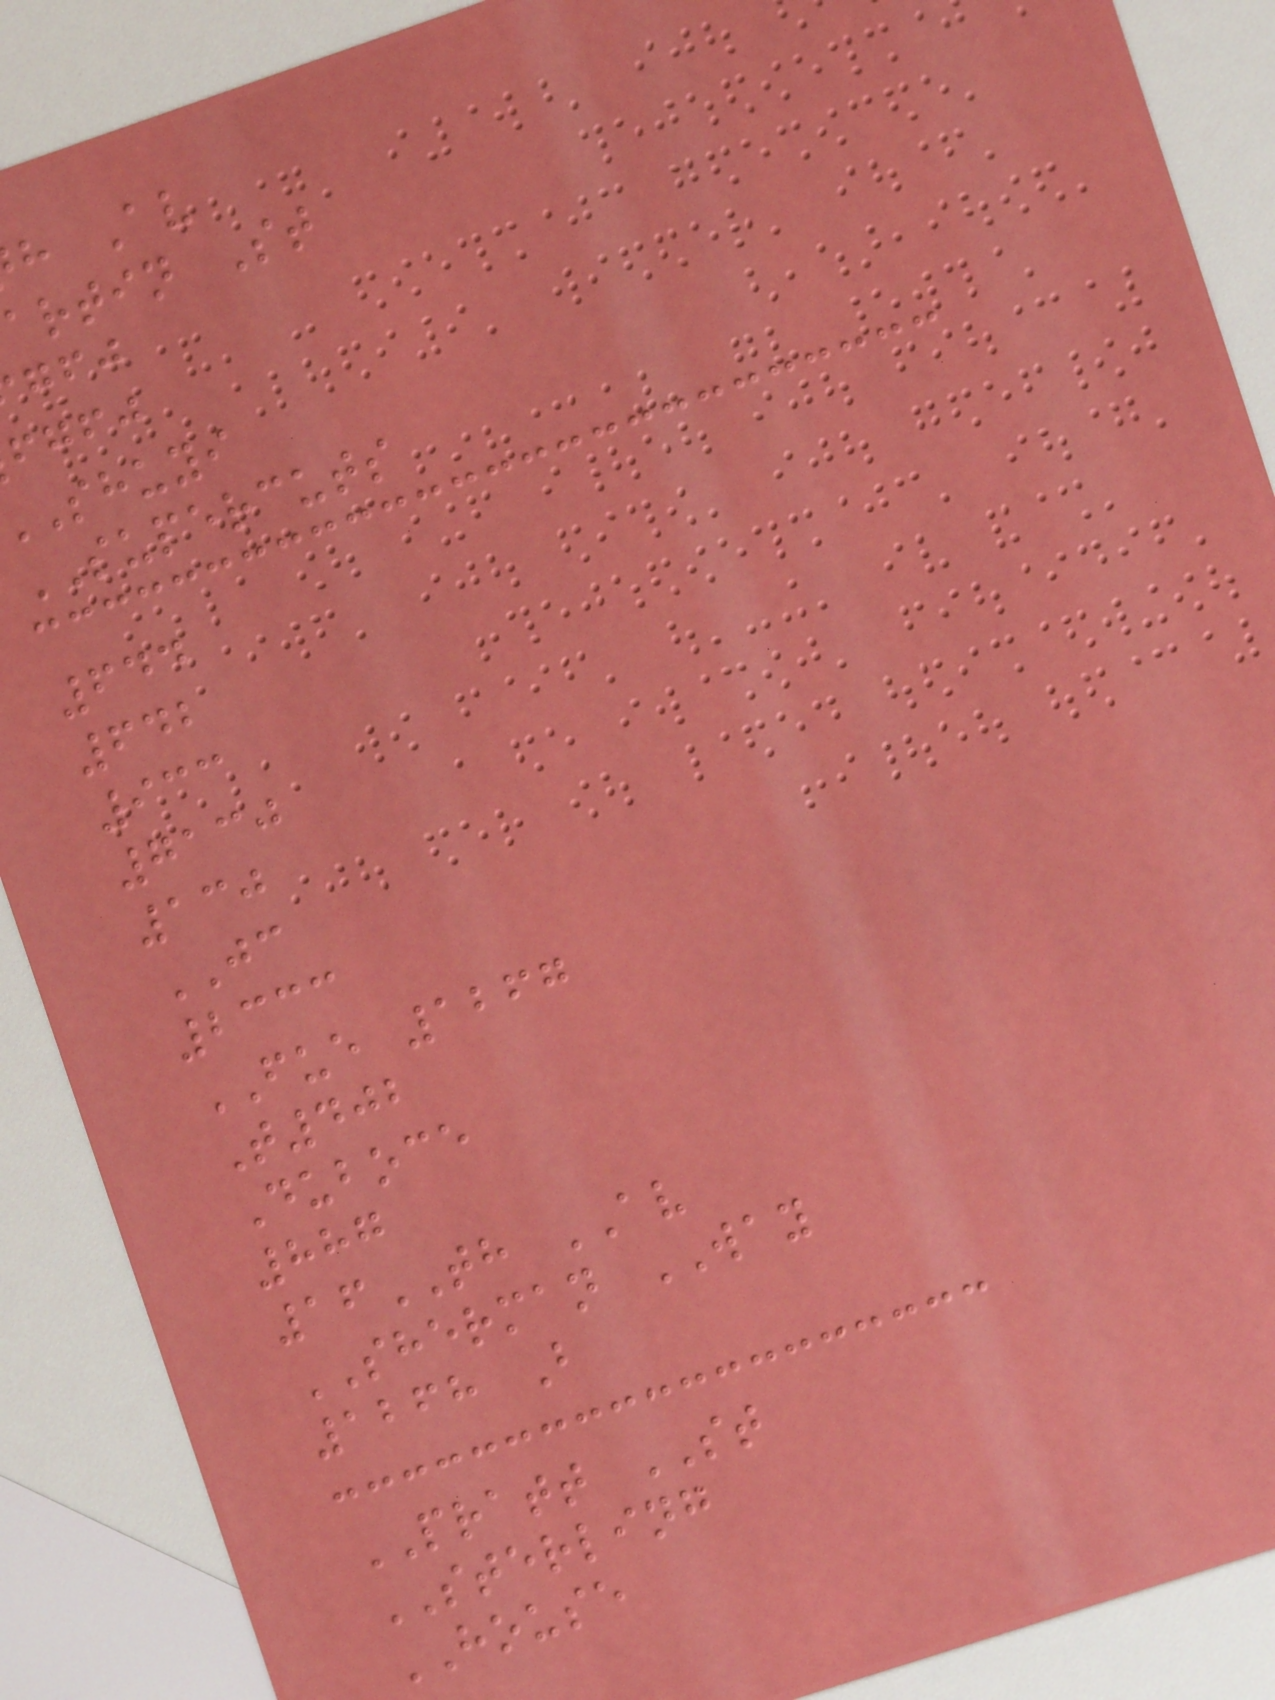h Av
artin St
fgfj
shuyi
SUPERCUTS
644
642
933
7130
130
JC
2333
FUE 1267
T402
Duboce
887
16TH AV
SHERMAN WAY
1268 B
PRATT ST
STERLING
HOUSE
